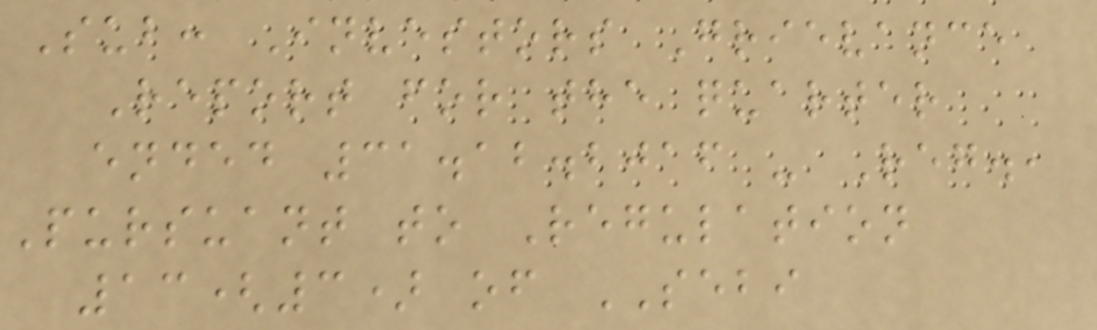Sub: Investors Grievance
Report for the quarter
ended 31.12.2016 - Reg.,
Pursuant to Regulation
13(3) of SEBI
